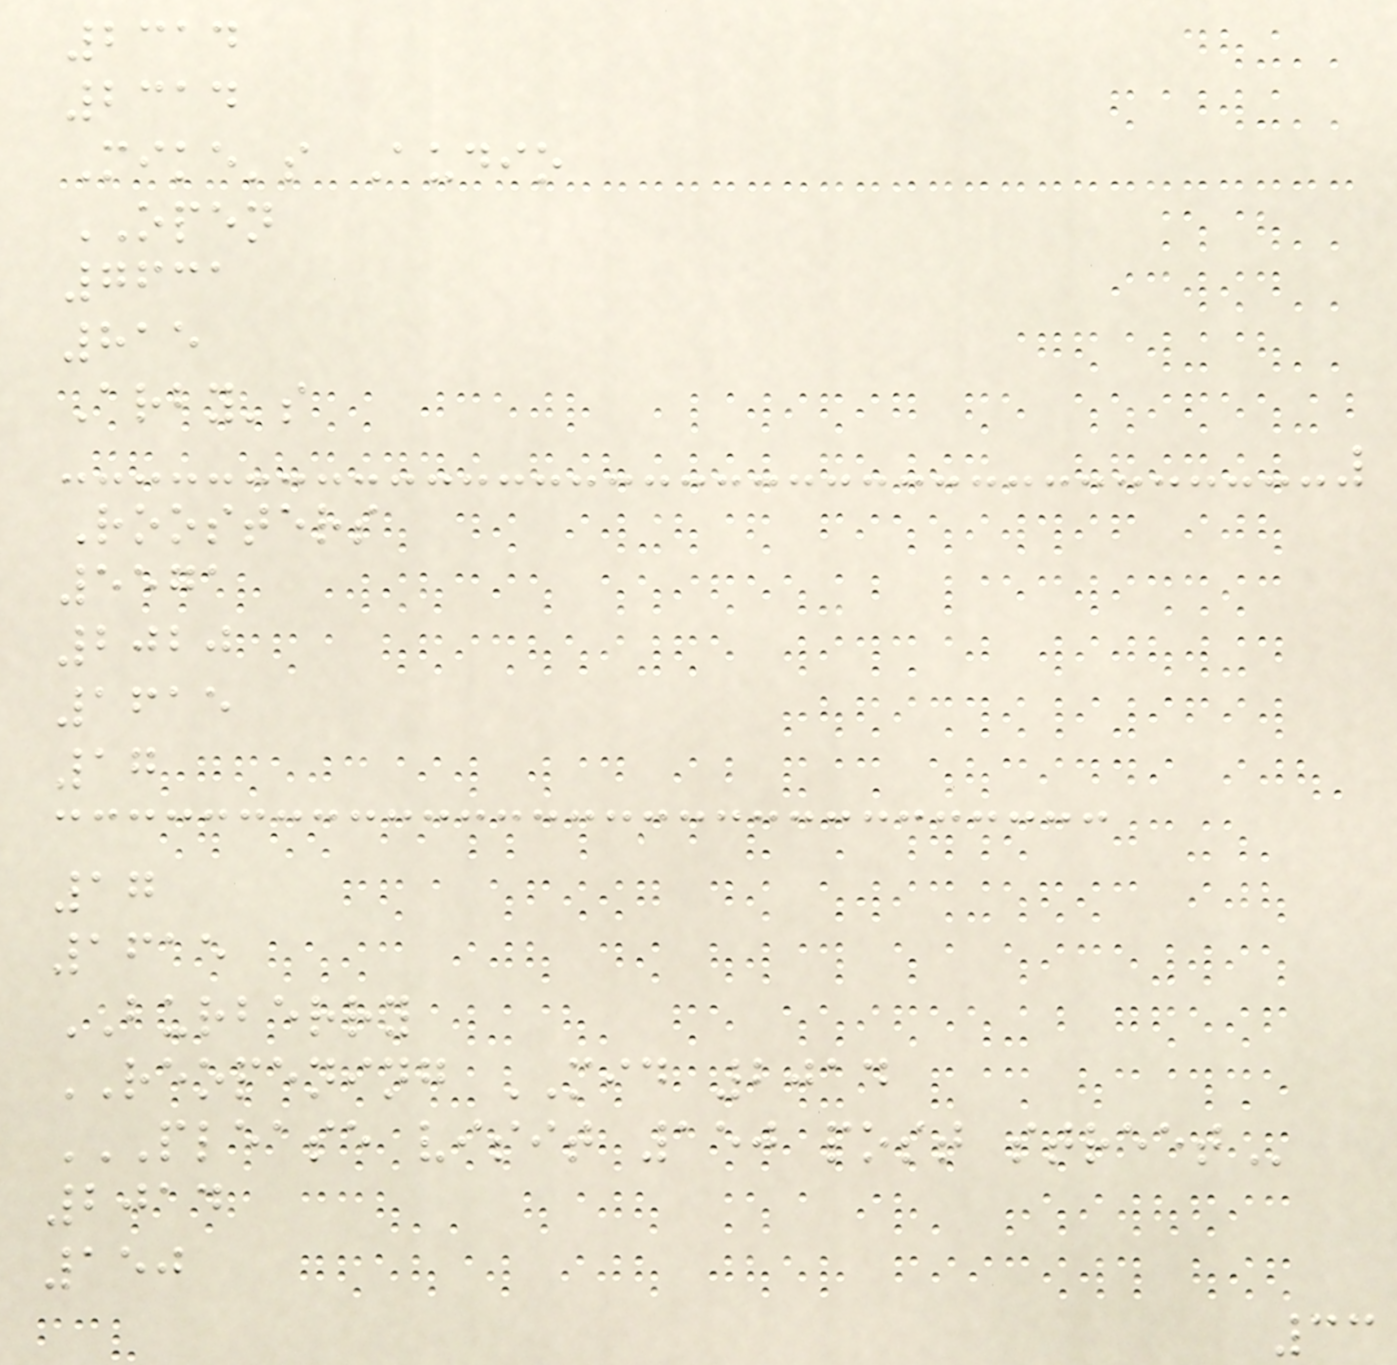2314
2314
Mike's Audio
OPEN
7631
815
Arby's
Roosters
5571
2020
1615
17
17
1615
BURBERRY
REOPENING MID 2014
PLEASE VISIT 150 POST STREET
2014
150
33
